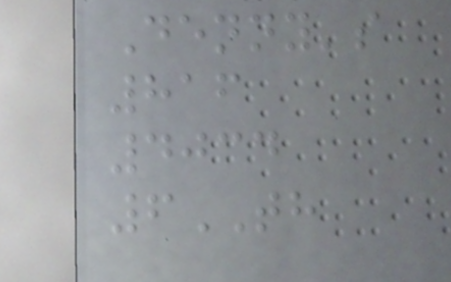Denny's
816
4034
6TH
